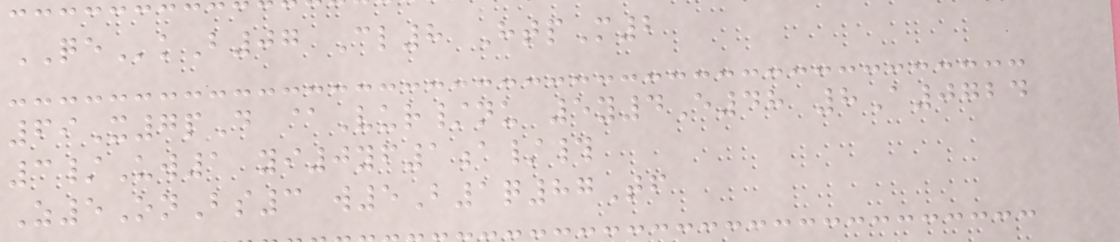QEkB07 Cl8 HtpM2
69X7pD @Vur/nu 5y4E48 8A0724
3/Uw1 yi0yf1a/#
Z5OnBs3 w5B1q87Tf
